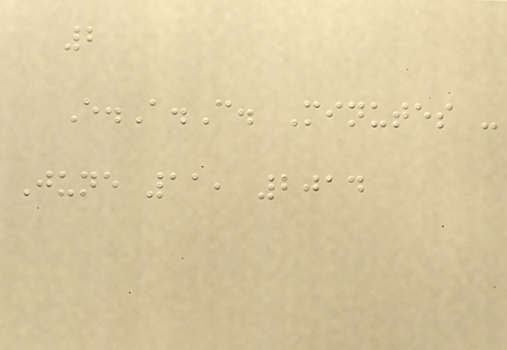2
E.A.C. Minutes -
June 11, 2014
